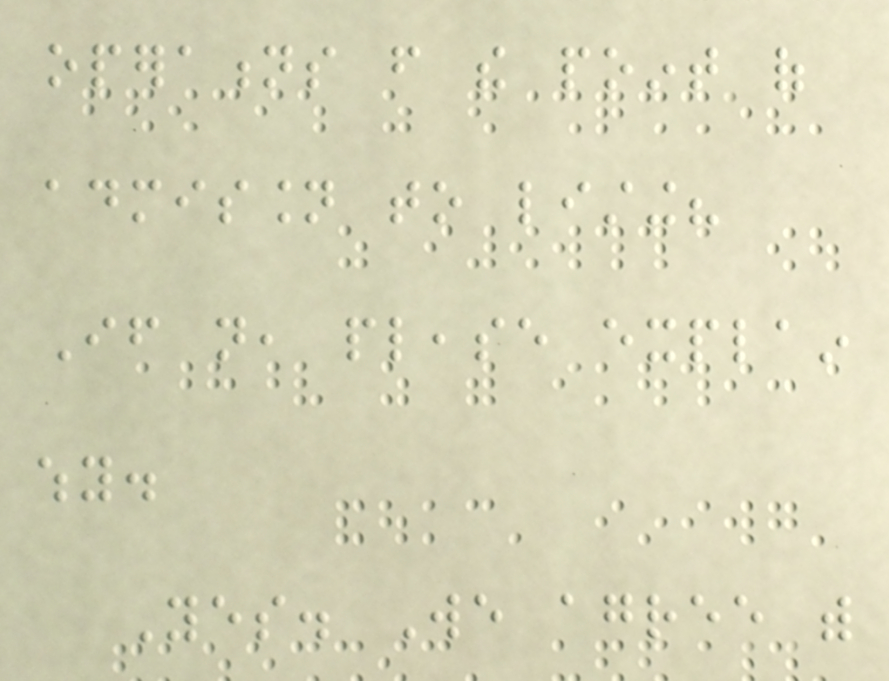operations from the point of
admission to listing?
If not, please explain
why.
Yes. We agree with
